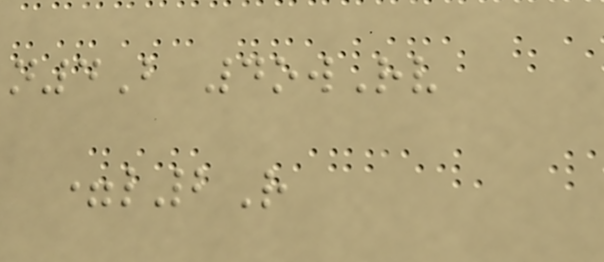n4B 4owRv
=l2R
